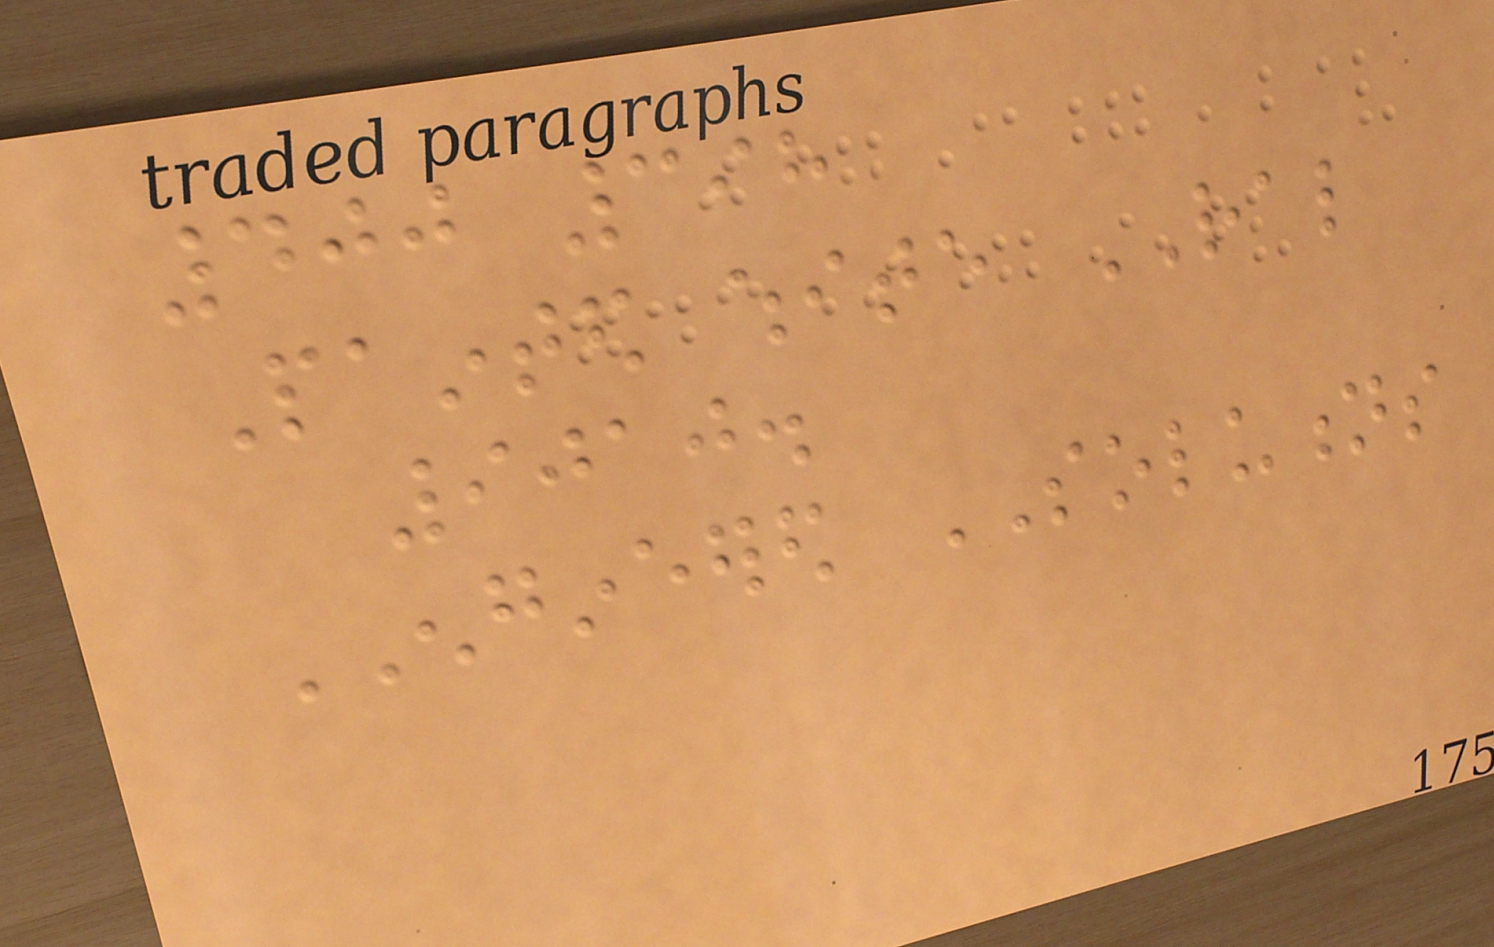400 398
Painted white RAL
9010.
ENGINEERED SOLUTIONS
